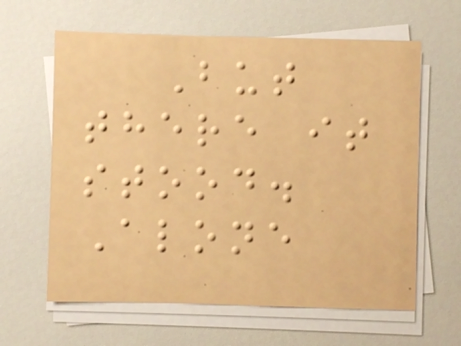But
there it
stood.
Alone
